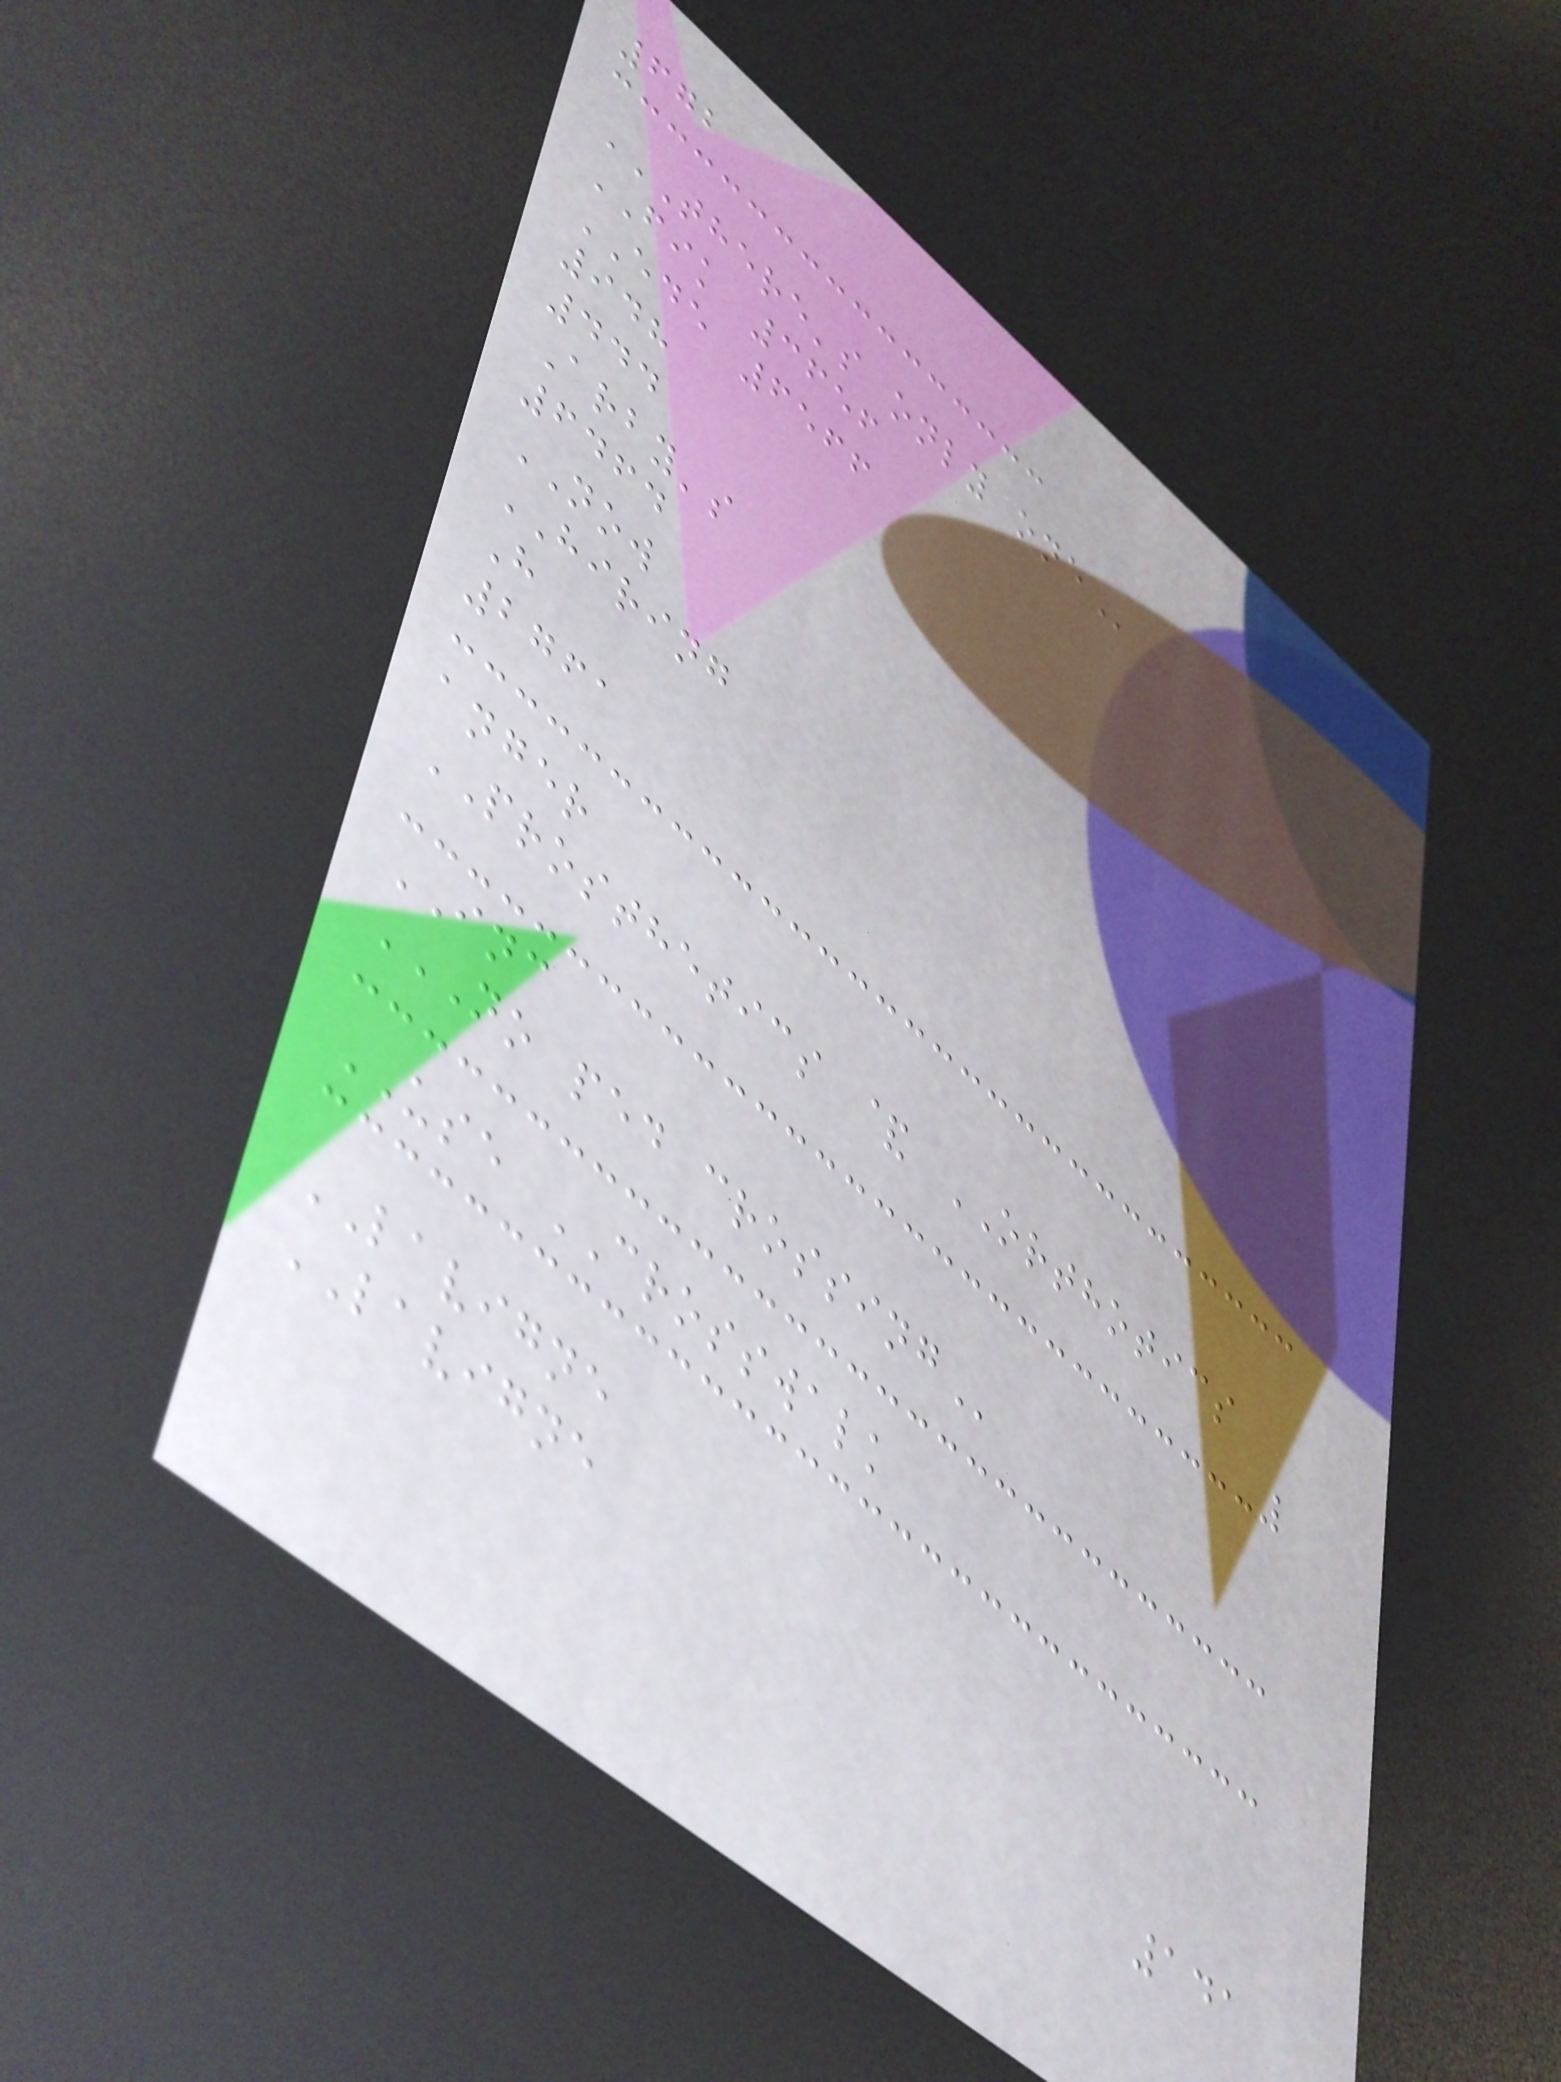672
THERE'S ONLY ONE
FIK 3656
EDE 6566
948
444
Arby's
6464
NOW
HIRING
H
2761
anger
PROSTHETICS & ORTHOTICS
INC
NO PED CROSSING
USE CROSSWALK
LAVIGNE
LAVIGNE
141
